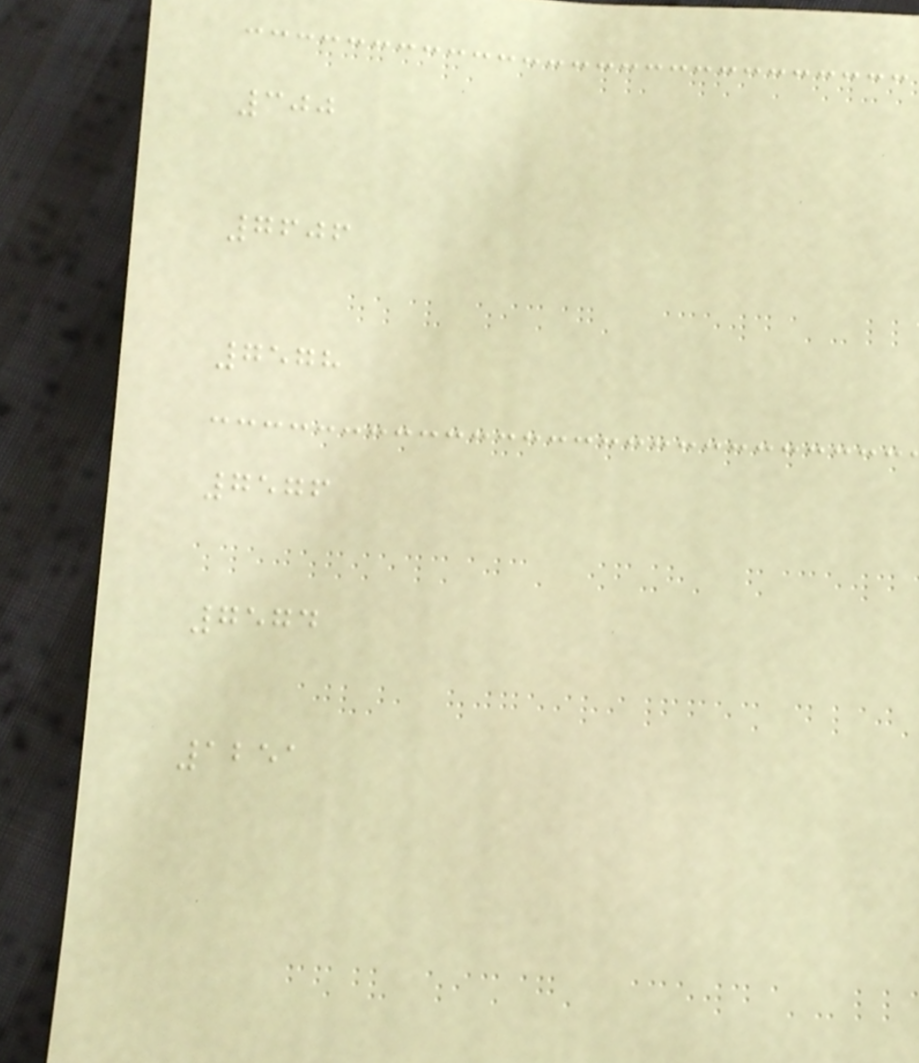300
7606
7578
7576
7574
1251
